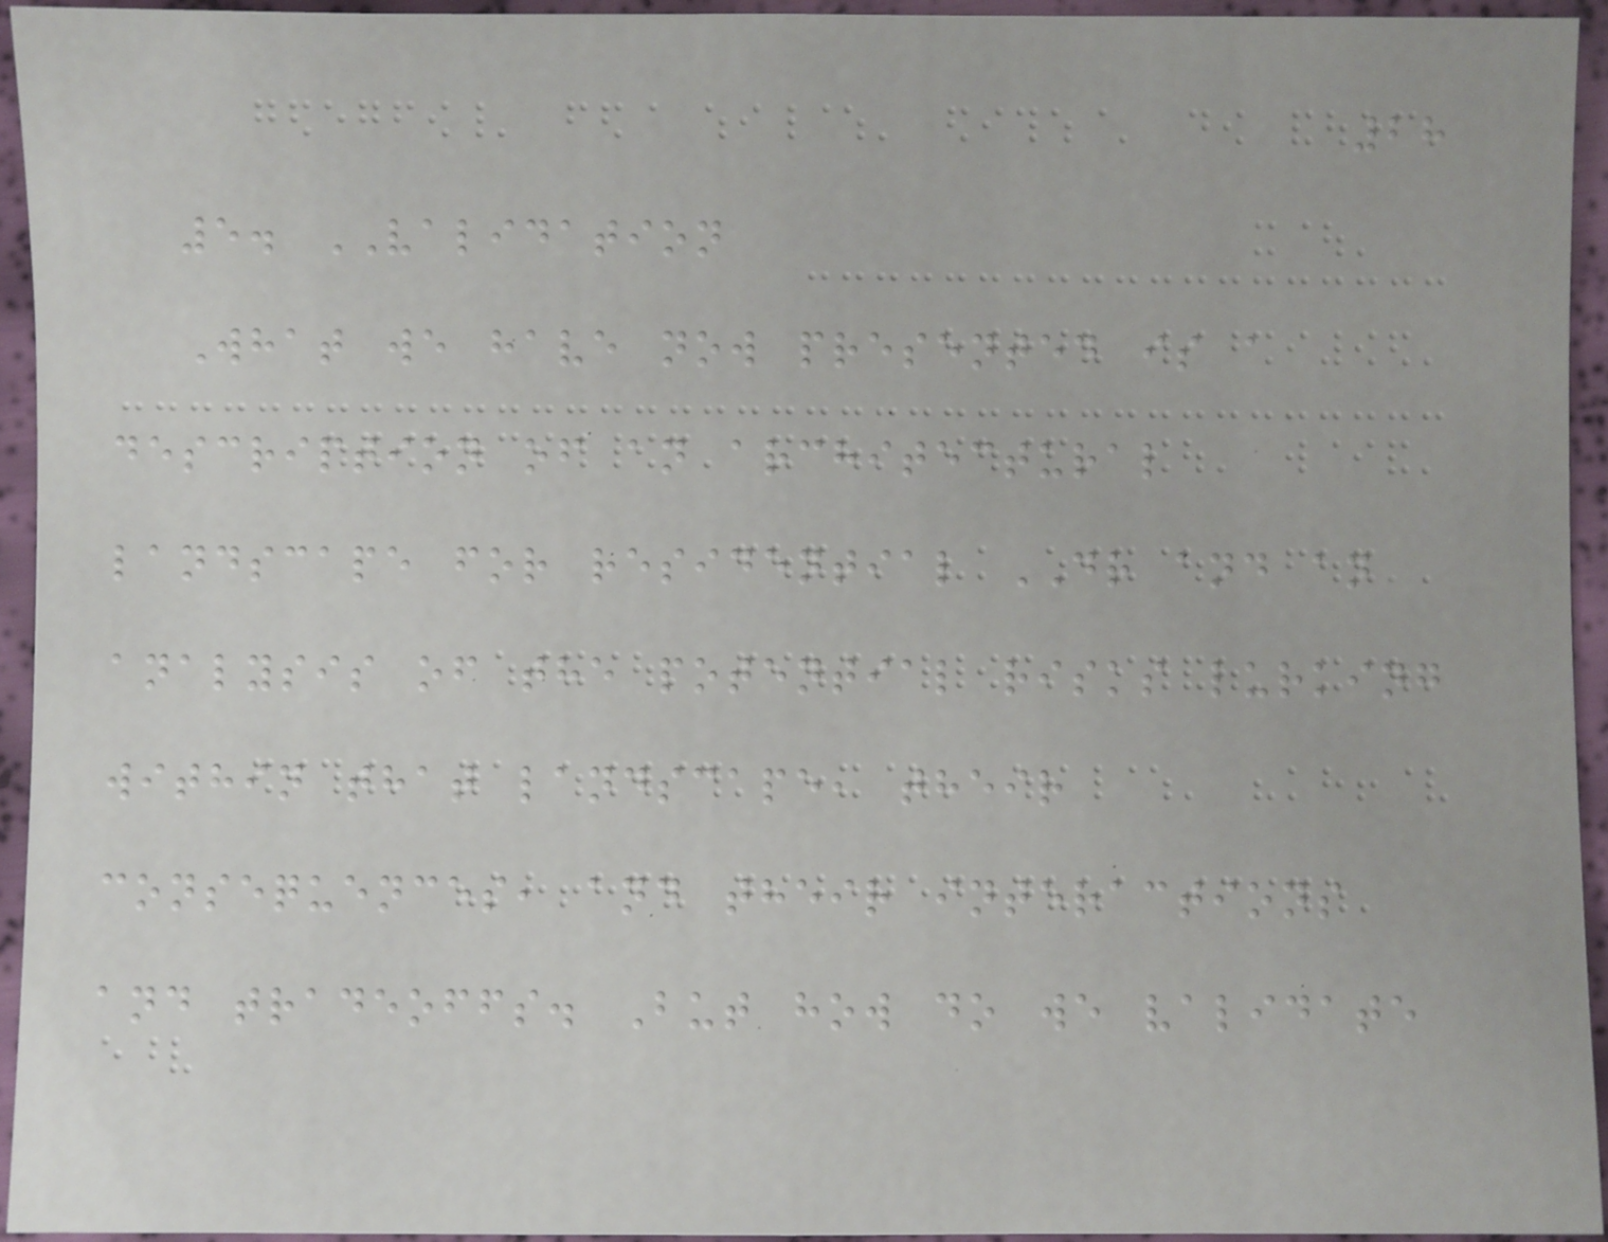28
5. VALIDATION
What we have now presented is a
description of an architectural
landscape for residential DR and an
analysis of the potential risks lurking
within that landscape, their
consequences, and their interactions
and tradeoffs. But how do we validate
